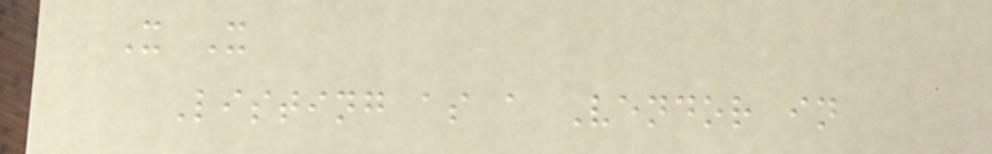X X
Listing as a Vendor in
